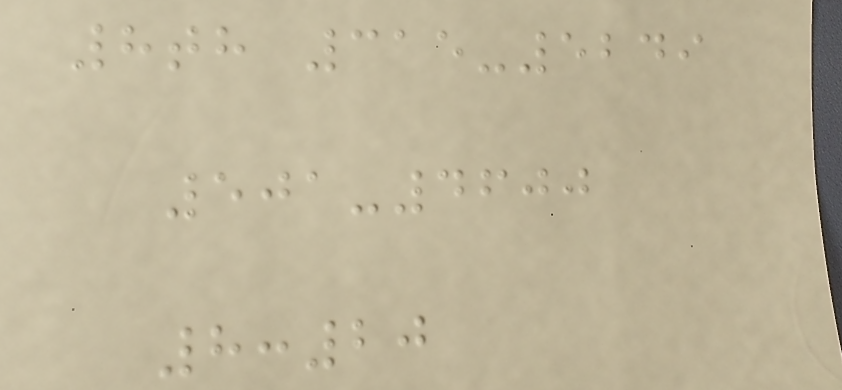8th 315-5249
501-4600
8:20
